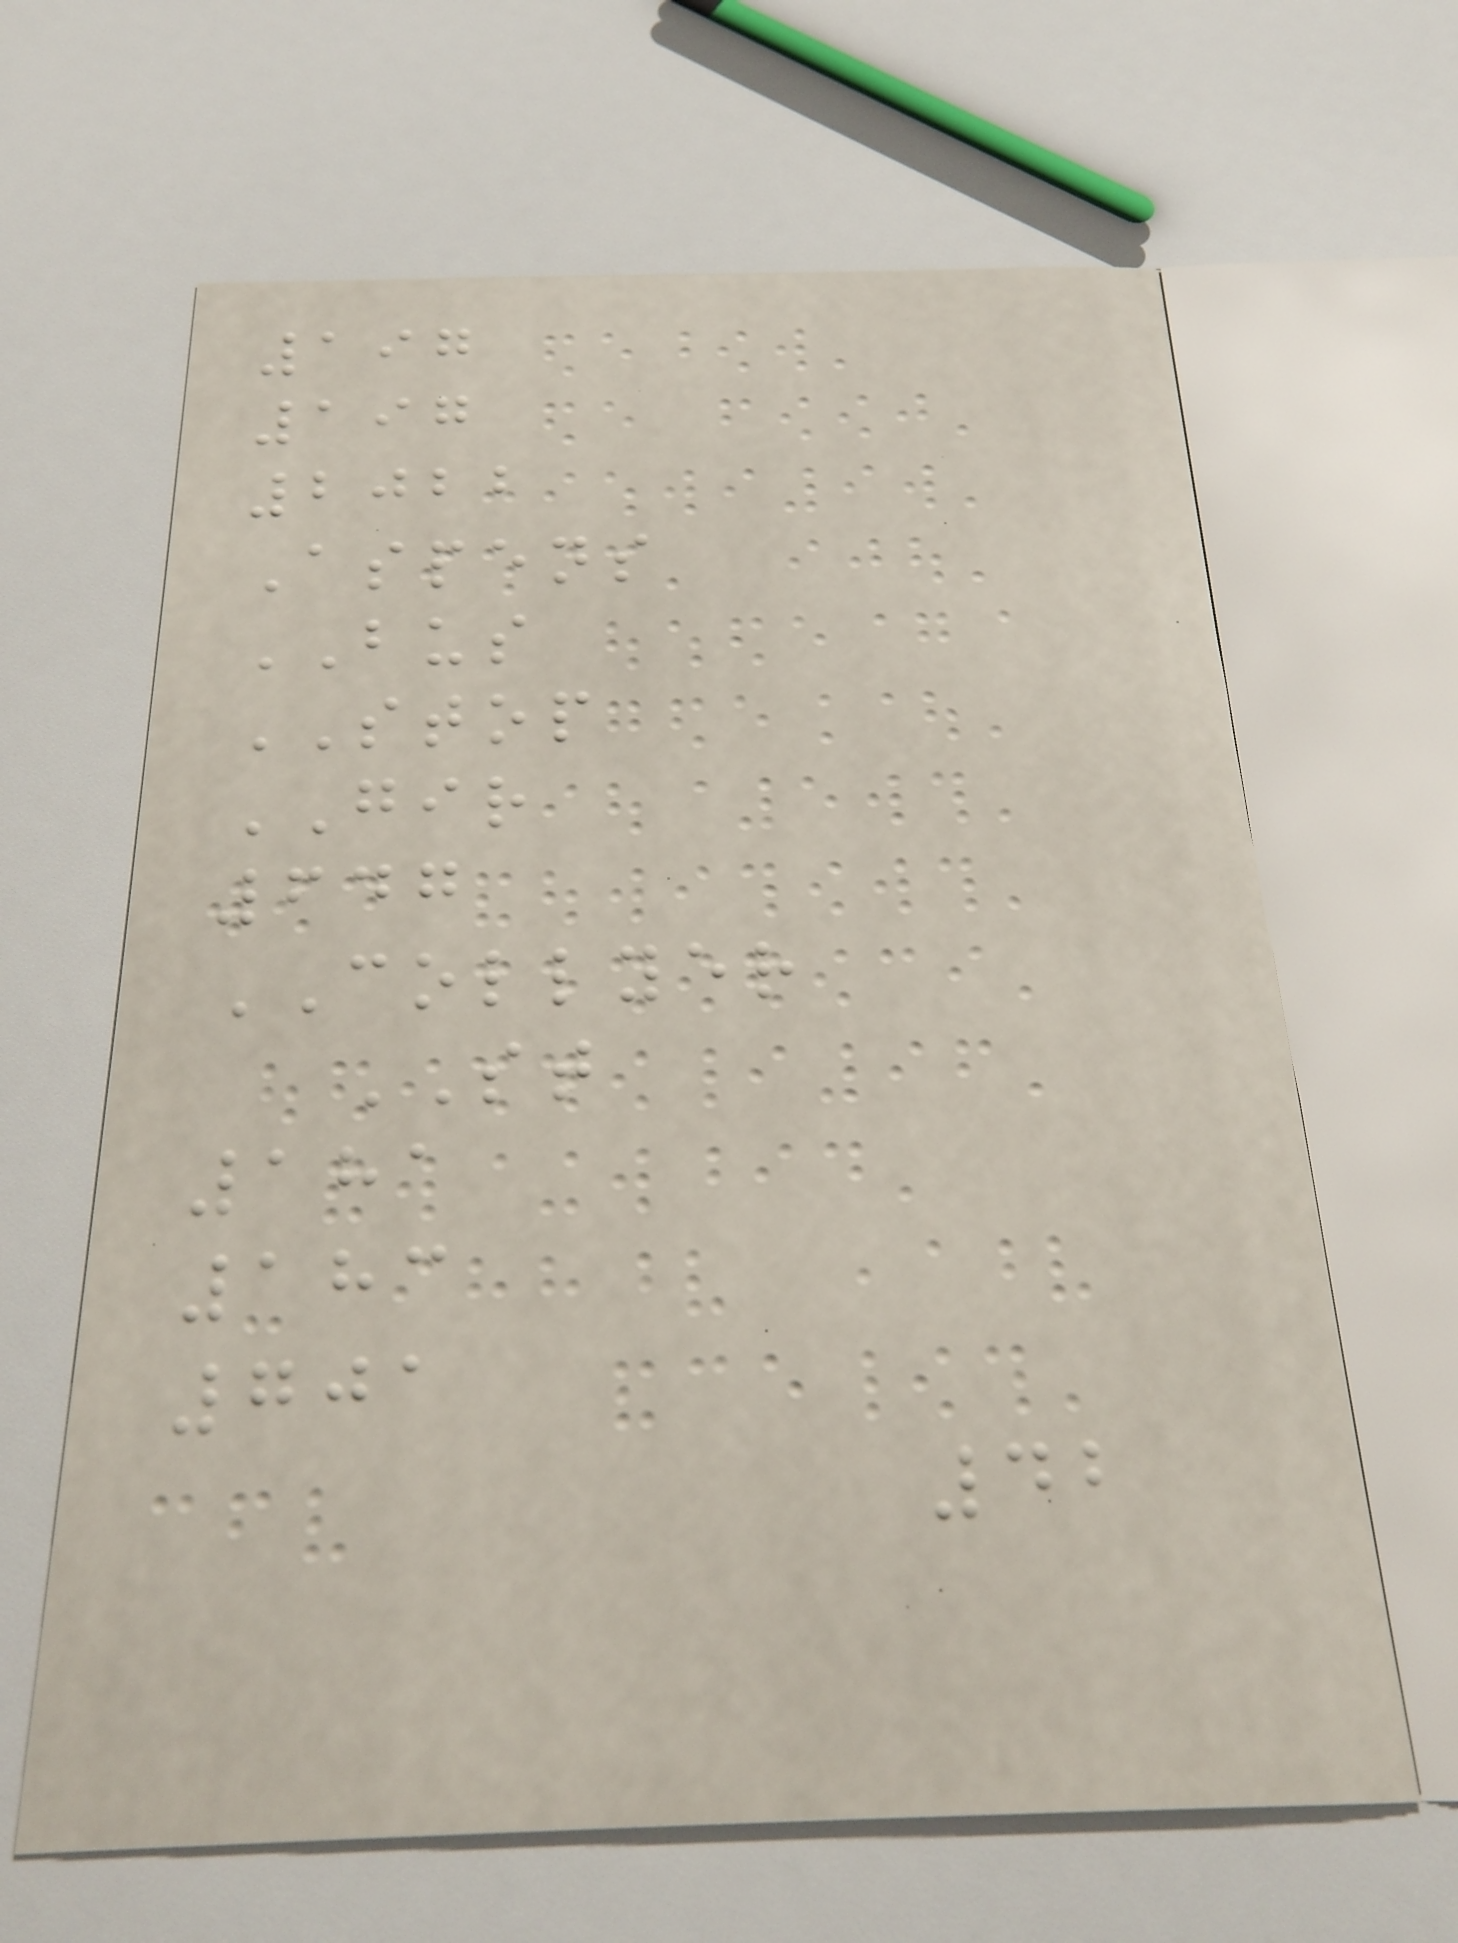197
197
2022
Aspens
BUS
STOP
GIR
647
COLLYER
ST
181
183
701
42
